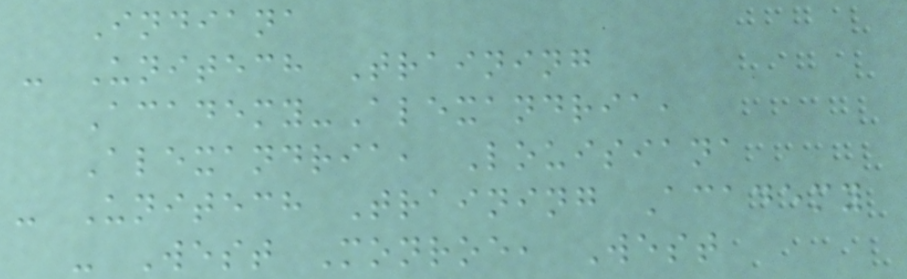Indiana
- Unitech Training
Academy-Alexandria,
Alexandria, Louisiana
- Unitech Training Academy
- West Monroe, West
